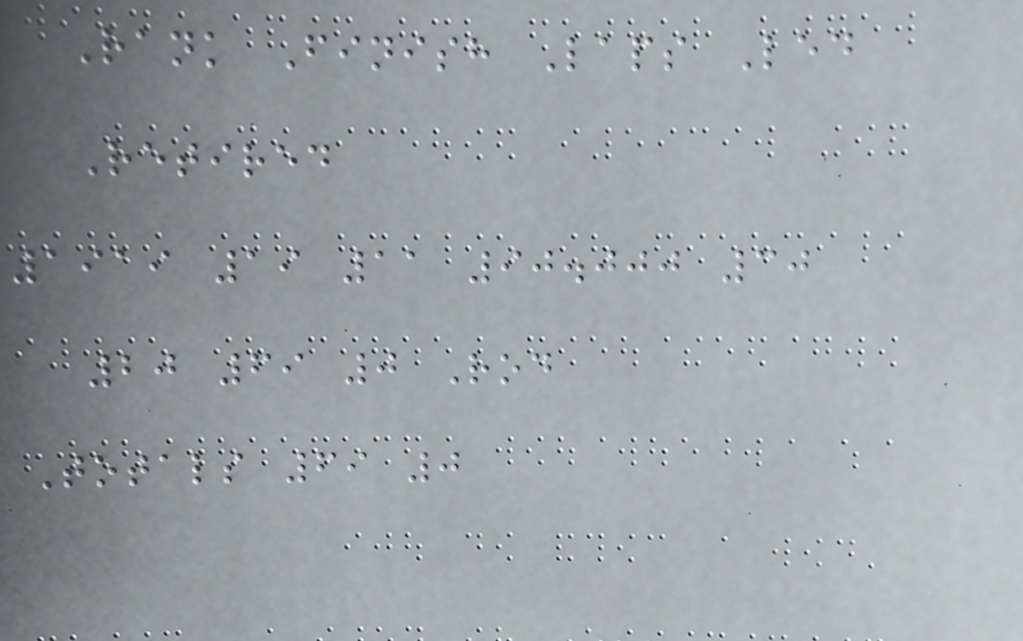Rank Finish Laps Led
Retired
1919 19 11 90.000 30
20 69 0 Rod
Totals 69 0
